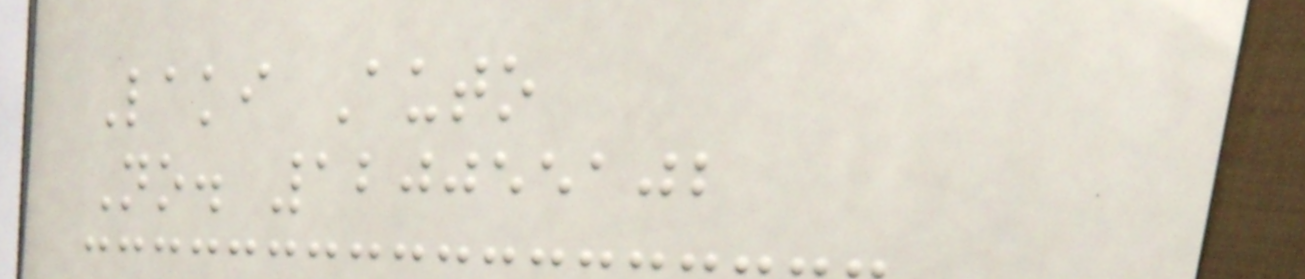Laki Auto
No. 120055102
